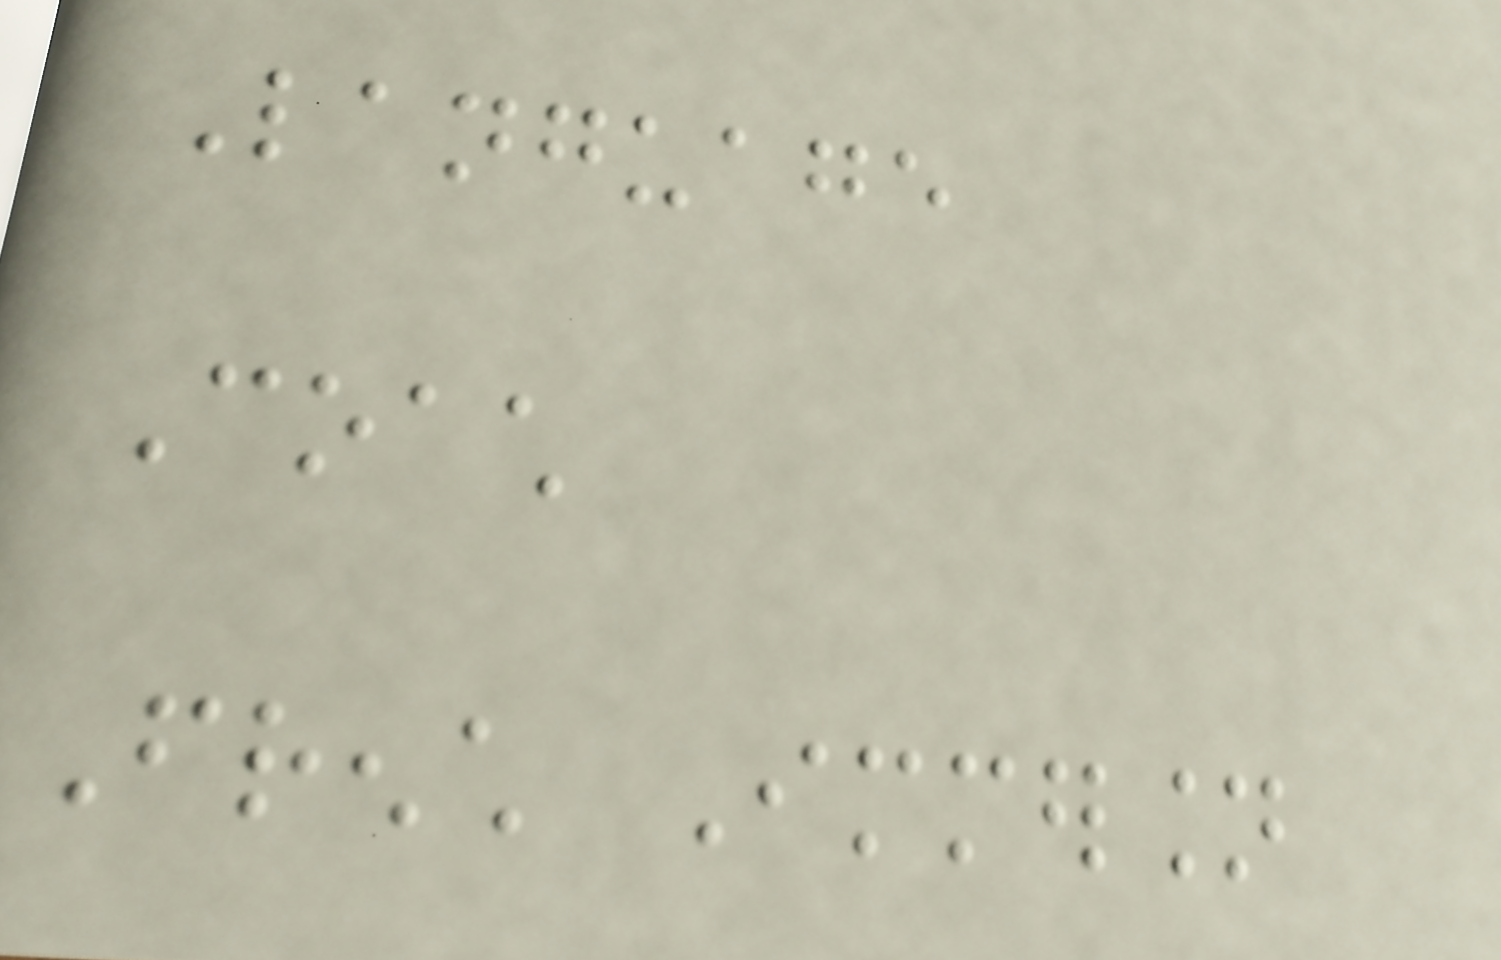Language
Coach
French Immersion
